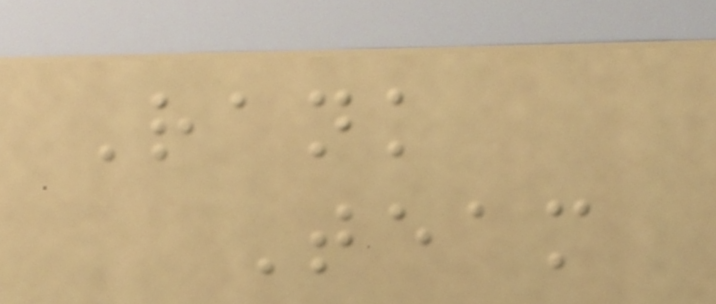Rank
Team
